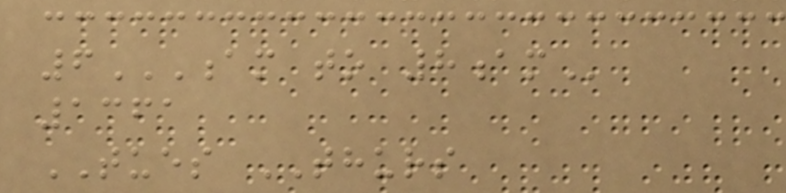6AM TO 8AM
1361
TUES THURS
